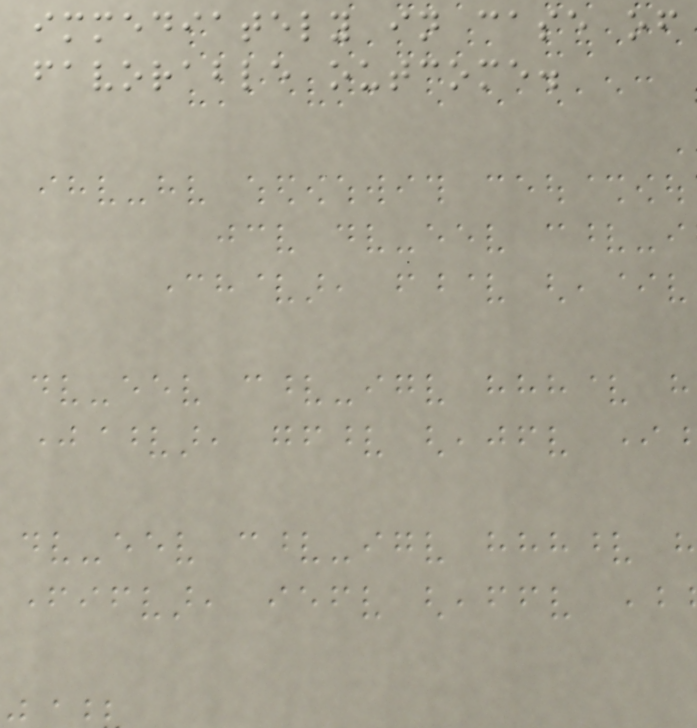immediately in case of
favorable outcome.
